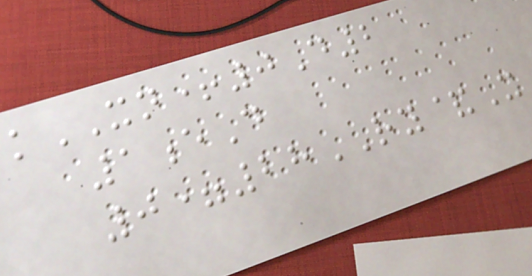kXN+0D2
1eD
0=28RY&X
